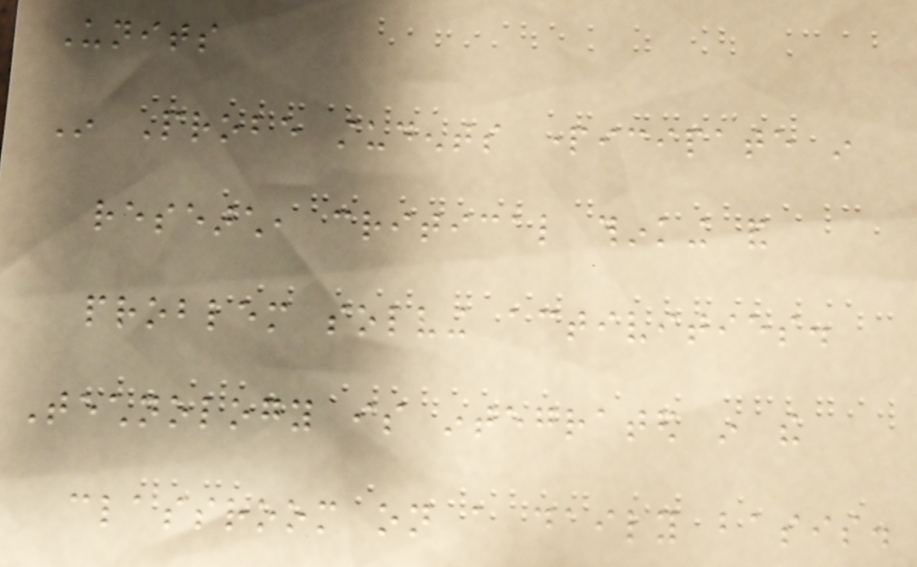Units
In Probe students participate in
research, critical thinking and
problem solving activities.
Technology is integrated in the
classroom on a daily basis.
